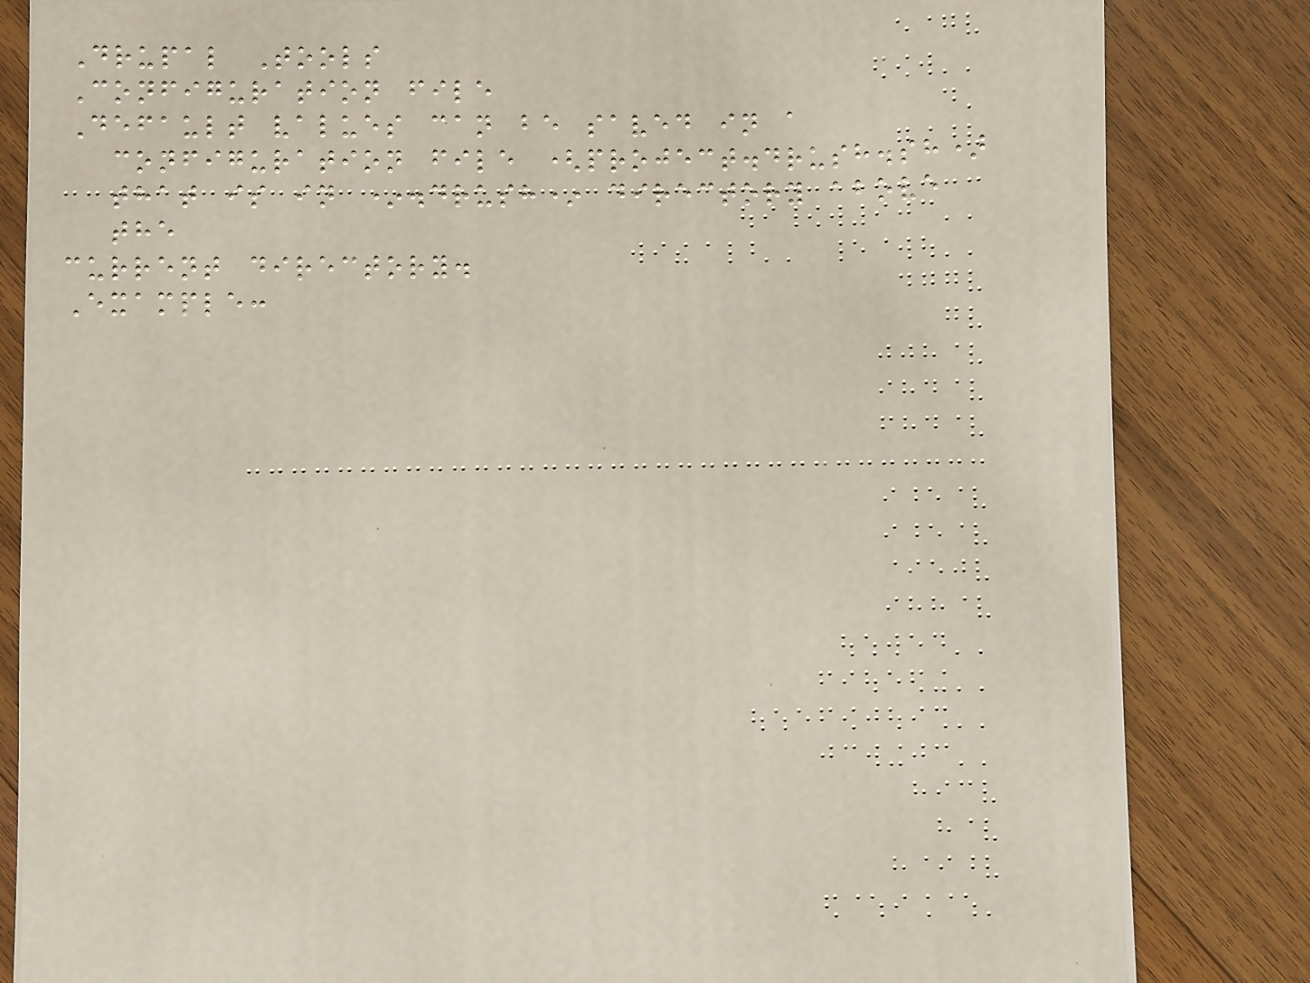Drupal Tools
Configuration file
Default values can be saved in a
configuration file (project.drush.sh)
that is in *.drush* directory above
the
current directory.
Example:
